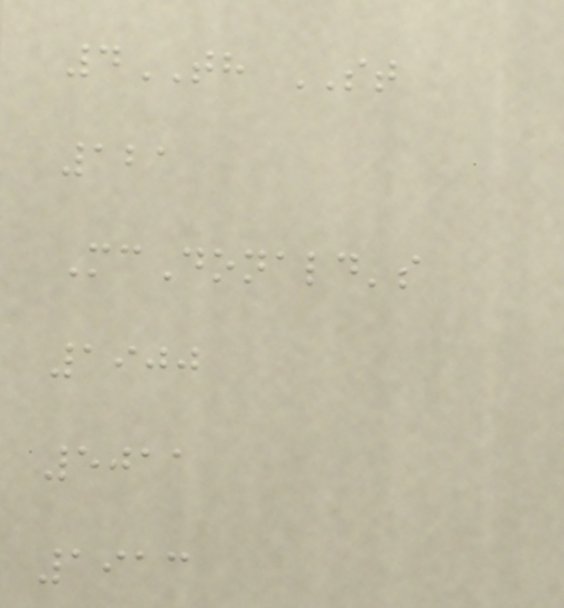4TH ST
121
McDonald's
1900
5011
1913
